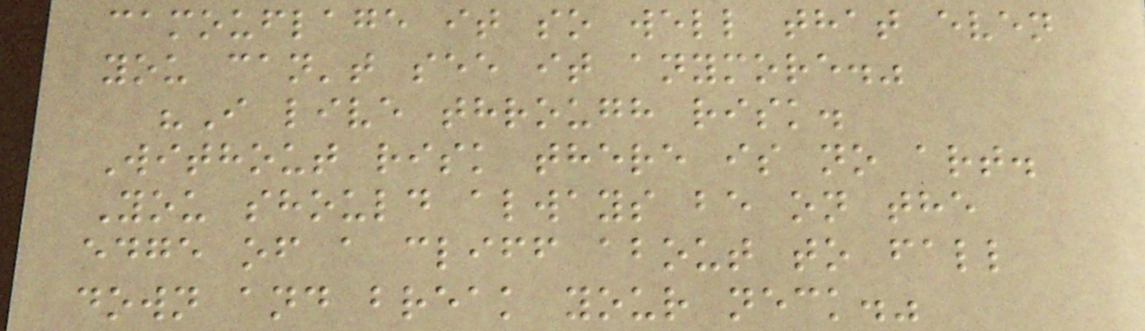camouflage it so well that even
you can't see it anymore."
"I live through risk.
Without risk there is no art.
You should always be on the
edge of a cliff about to fall
down and break your neck."
